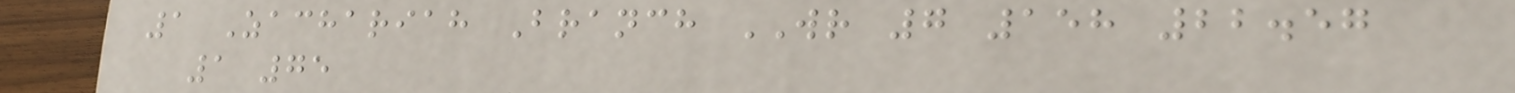1 Zachariah Branch WR 7 158 22.57
1 75
